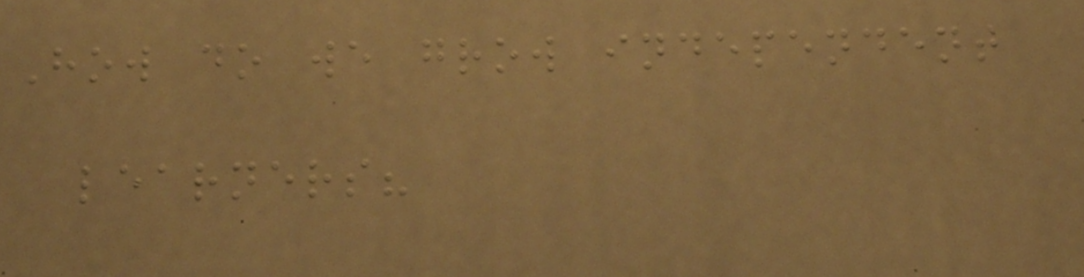How do we grow independent
learners?
